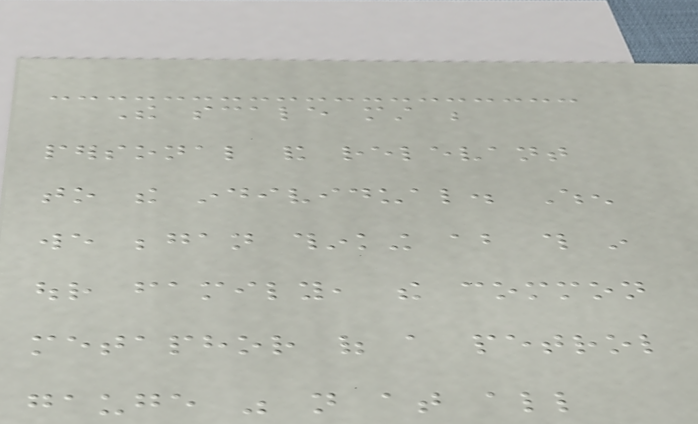The scale must be
personal and relevant
to the individual. When
we began thinking about this in
our family, the common
metaphor of a petrol
gauge was not at all
